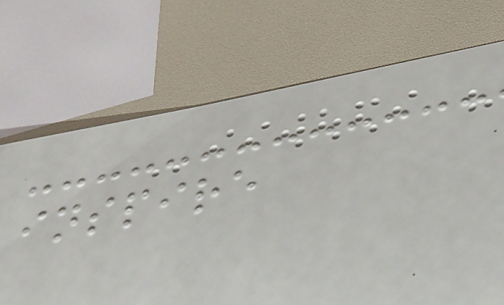inspire
